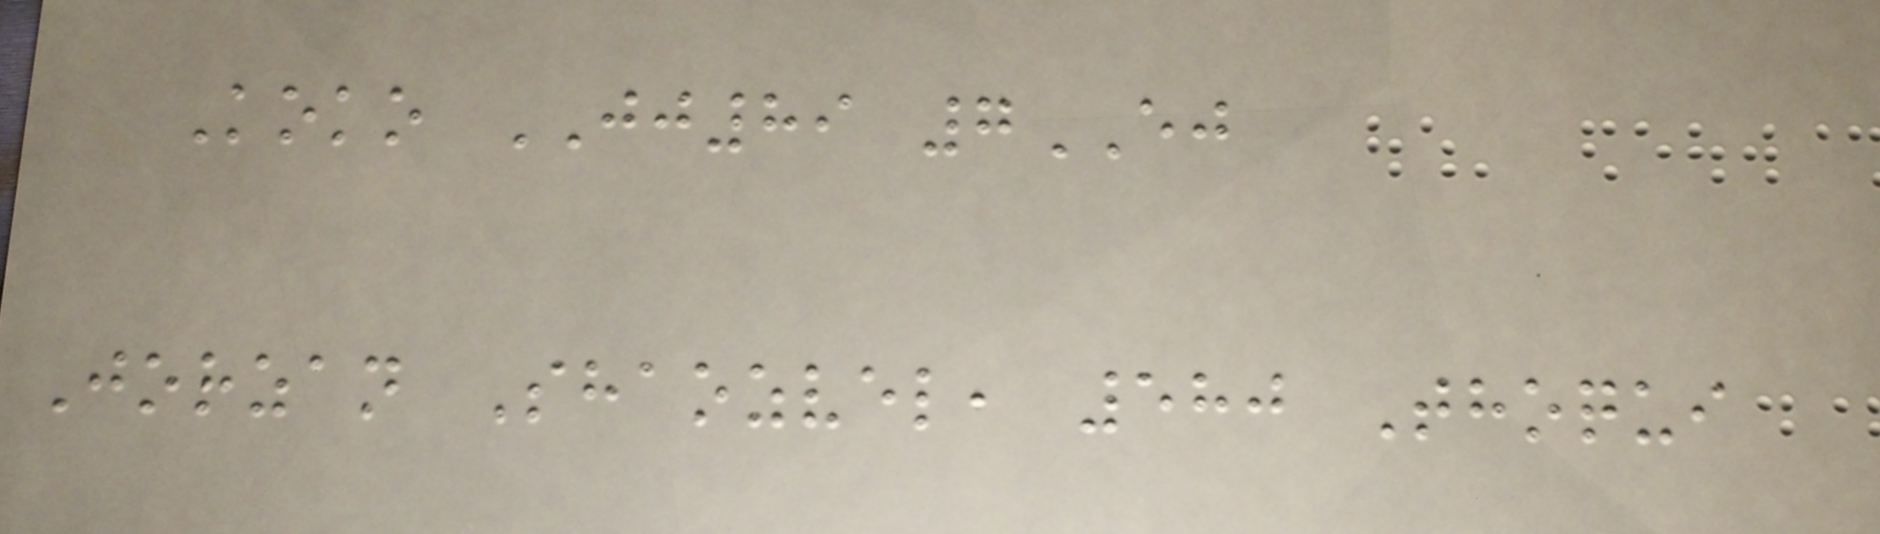Koko JJ89 7EJ
Jorzan Shaozvel, 580 Thoqui
